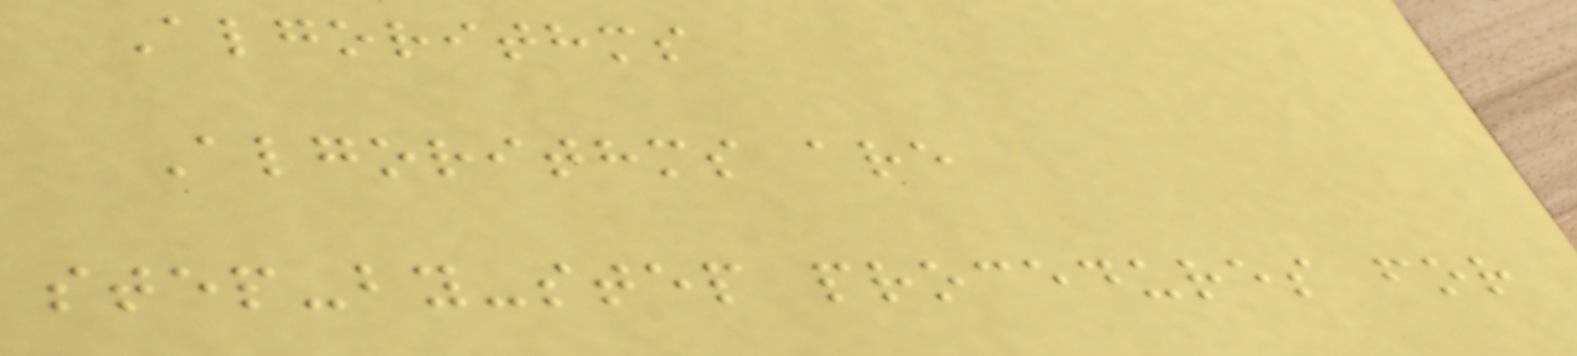Algorithms
Algorithms are
step-by-step procedures for
